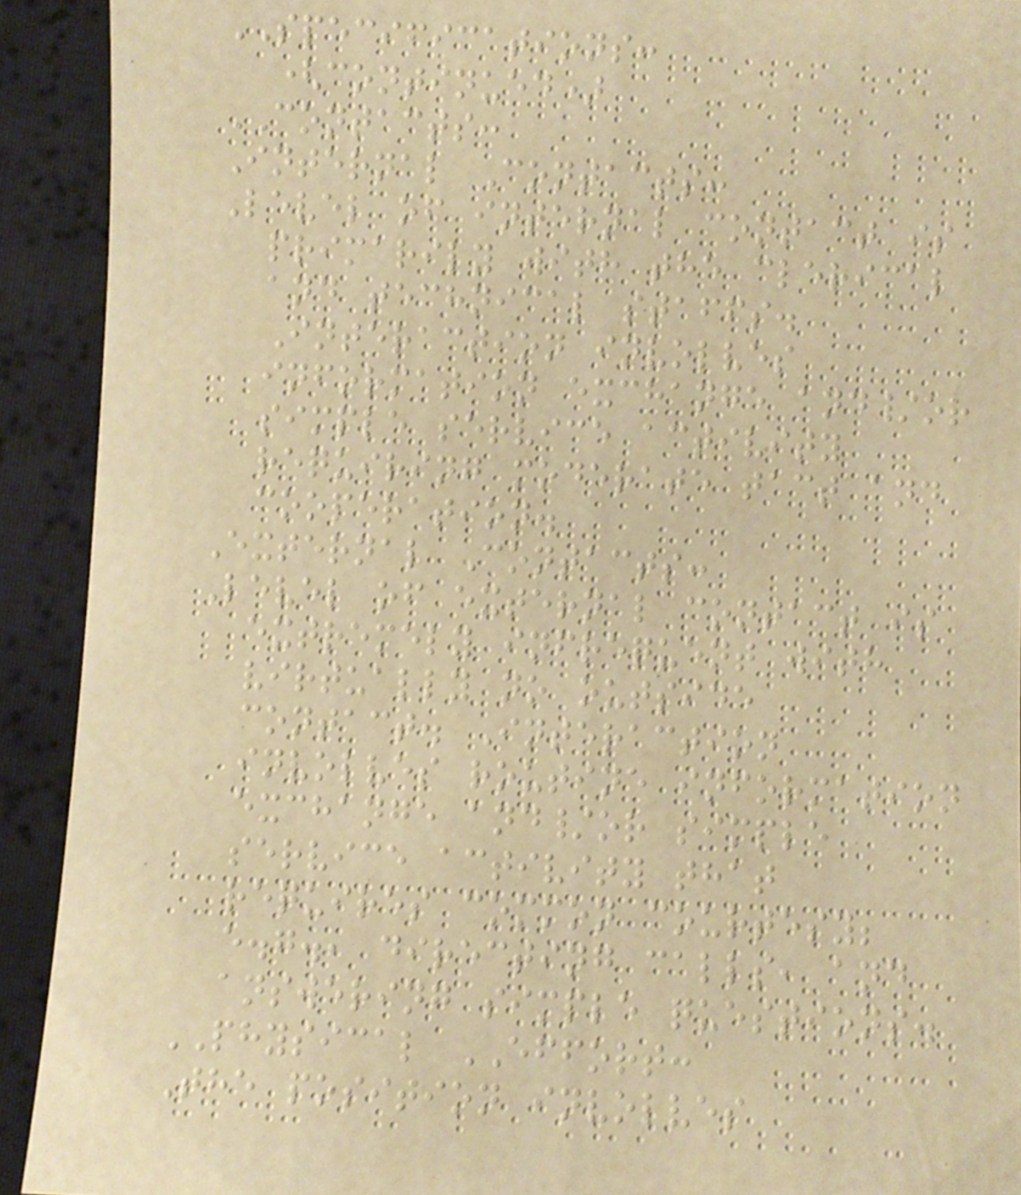SPECIFICATIONS:
(continued)
CONTACTS:
Internal Contacts:
Level of internal contact is
primarily with the clerical
and technical staffs.
Interaction involves
information exchange and/or
simple service activity
requiring moderate tact and
cooperation.
External Contacts:
Level of external contact is
extremely infrequent with
virtually no outside
contact. Interaction
involves routine information
exchange and/or simple
service activity that
requires common courtesy;
e.g., directing calls, and
answering simple questions.
PHYSICAL EFFORT:
The position involves
